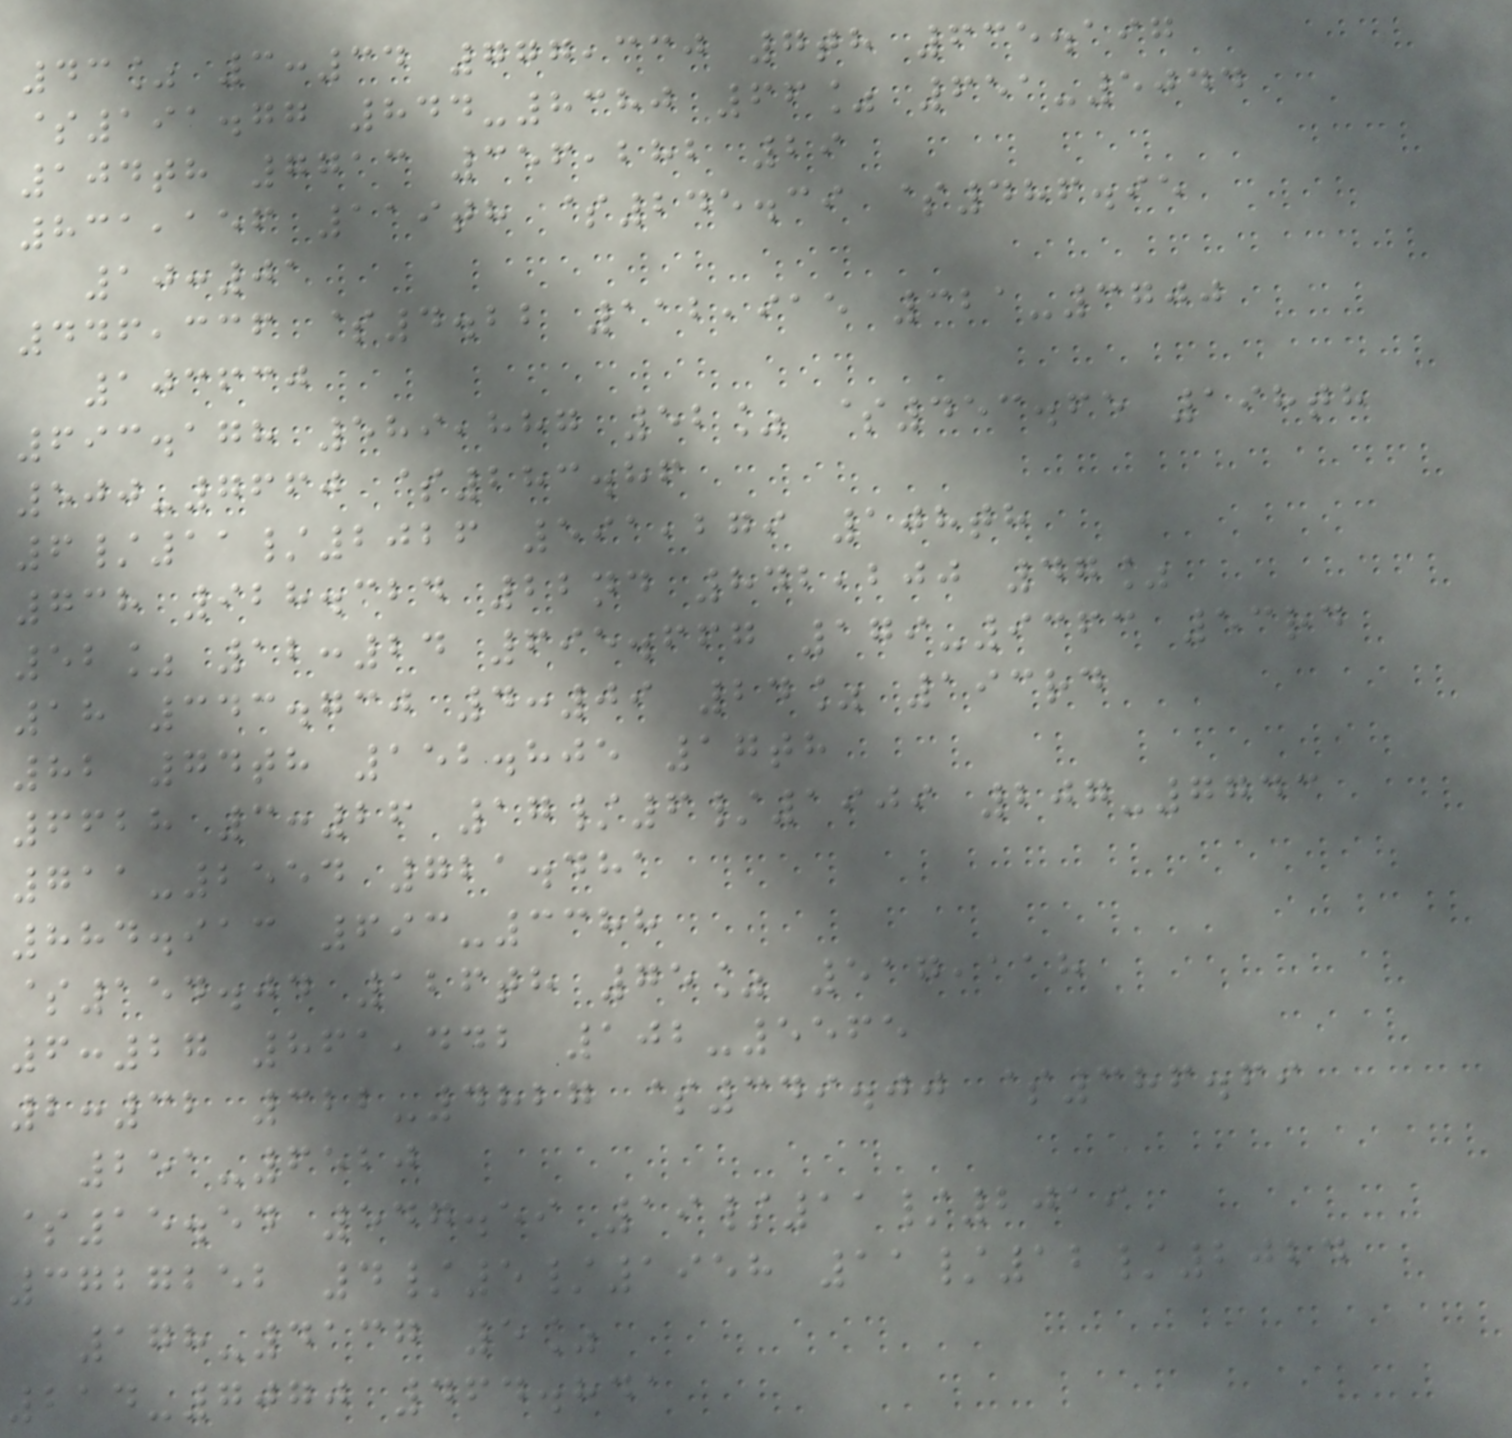43% 3:34 777,330 7th 635.197
$191.77 844-8380 66% 651-5044
104th 7713 356,282 29
831,156 119th $245.39 $486.95
10:01
446,336 $4.22 112,915 321-3700
103630
693.178 589,887 52% $453.65 198th
500-7660 $283.86
6/11/2026 591,279 108th
738 928.324 22nd 842,200 47%
52% 12:24 695.667 179-9363 53rd
18 343.730 4:09 24% 193rd
82 74th 152.805 17th
6628 3:26 17/6/1909 207-7743
711-2554 721.481
884.913 693-3388
$154.04 126th 75% 517,118
6:27 861,442 102-5565
2:32 322-4827 $349.00 $386.69
251-6520
$15.54 547.59 19/11/2019
3727252 4/5/1958 11/12/2024
178-4137 5%
214-7070 464.841
